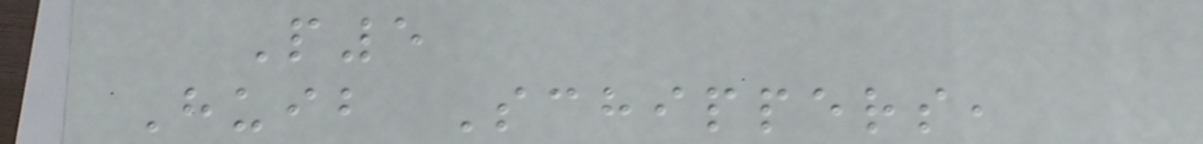P5
Huib Schippers,
